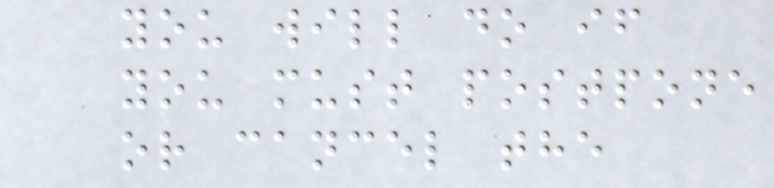you will do if
you must postpone
or cancel the
